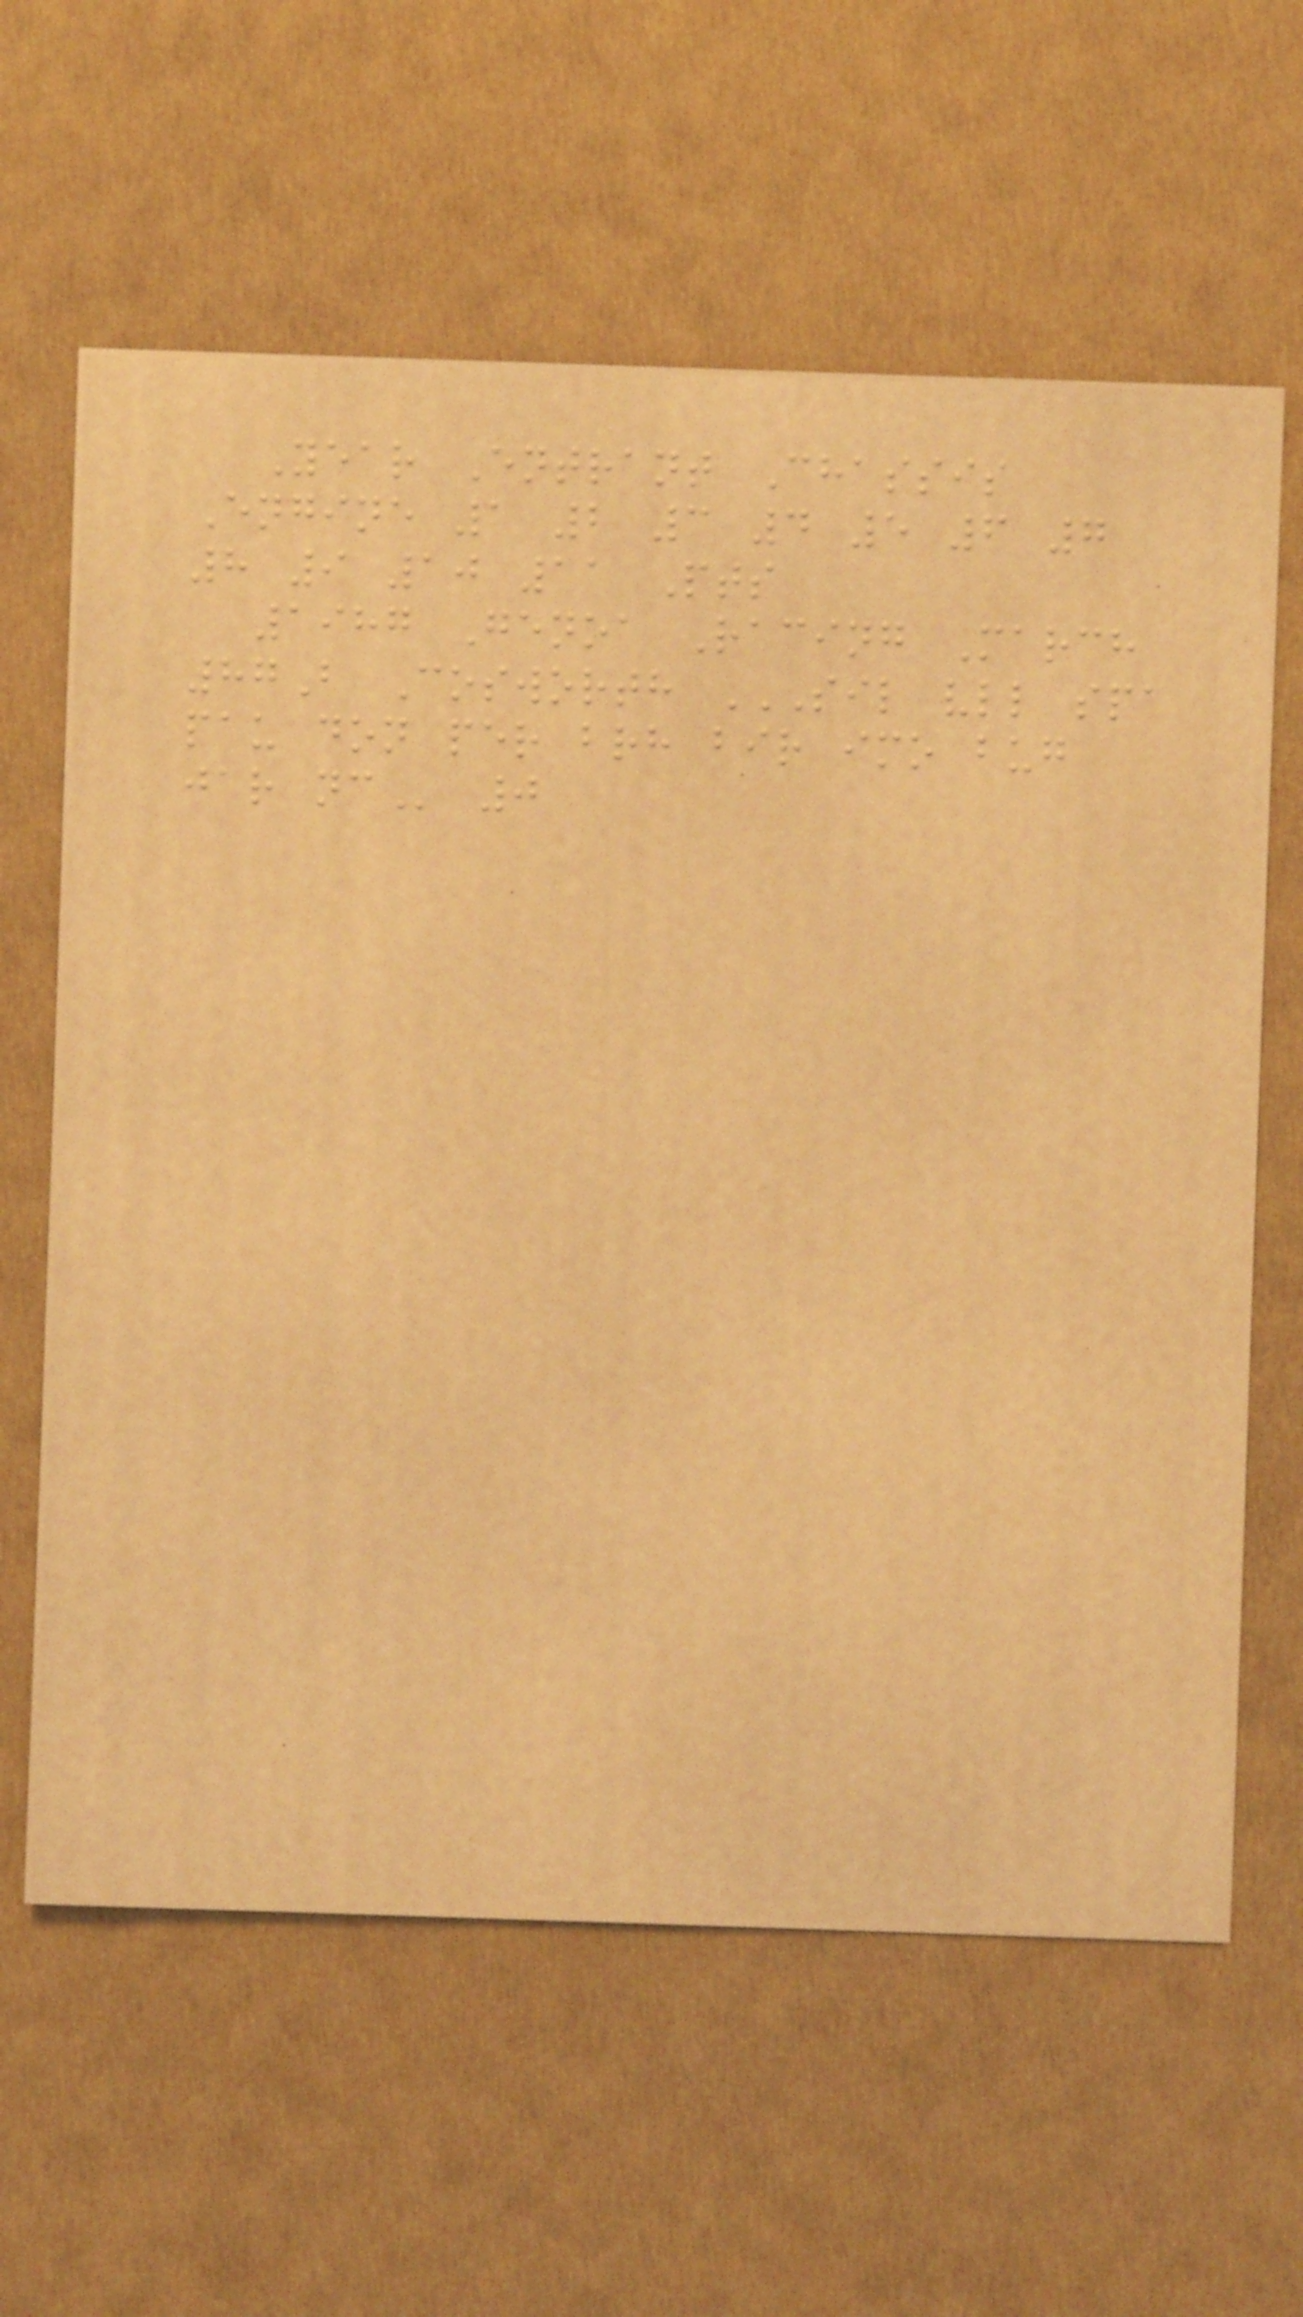Year Entrant Chassis
Engine 1 2 3 4 5 6 7
8 9 10 11 Pts
1987 Genoa Racing March
87B Cosworth SIL VLL SPA
PAU DON PER BRH BIR IMO BUG
JAR NC 0
